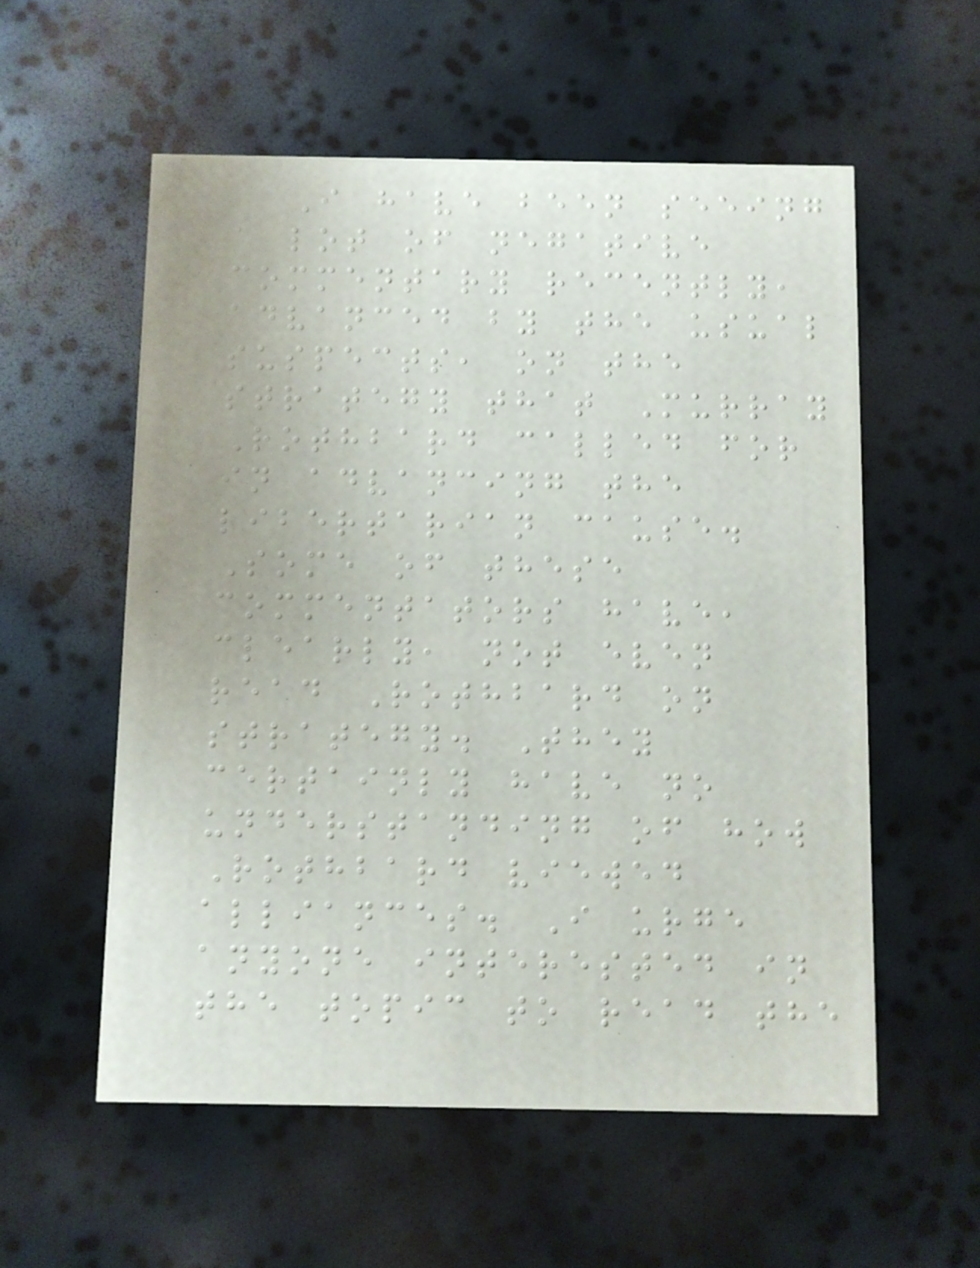I have been seeing
a lot of negative
commentary recently,
advanced by the usual
suspects, on the
strategy that Murray
Rothbard called for
in advancing the
libertarian cause.
Some of these
commentators have,
clearly, not even
read Rothbard on
strategy. They
certainly have no
understanding of how
Rothbard viewed
alliances. I urge
anyone interested in
the topic to read the
